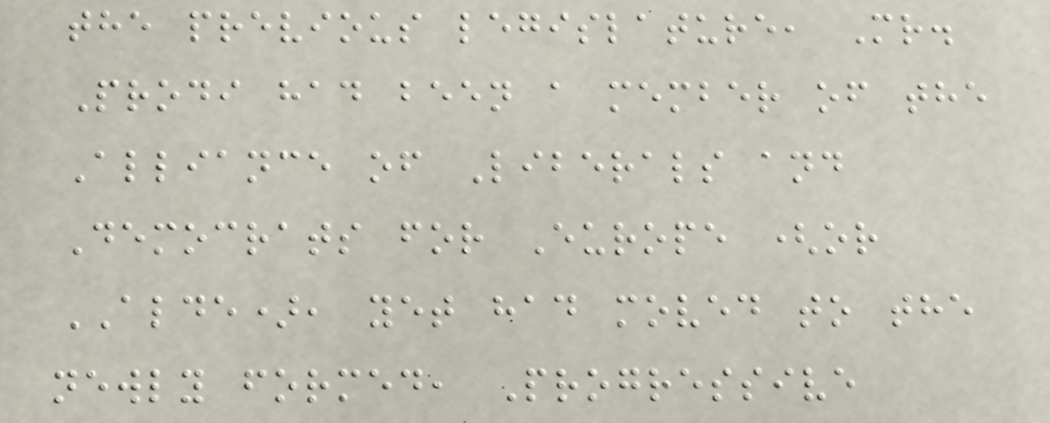the previous legislature, Mr.
Prodi had been a member of the
Alliance of Liberals and
Democrats for Europe (or
ALDE), yet had moved to the
newly formed, Progressive
